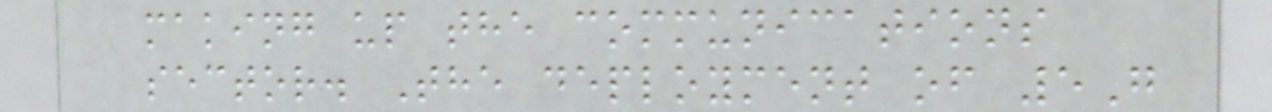making up the communications
sector. The deployment of 5G
